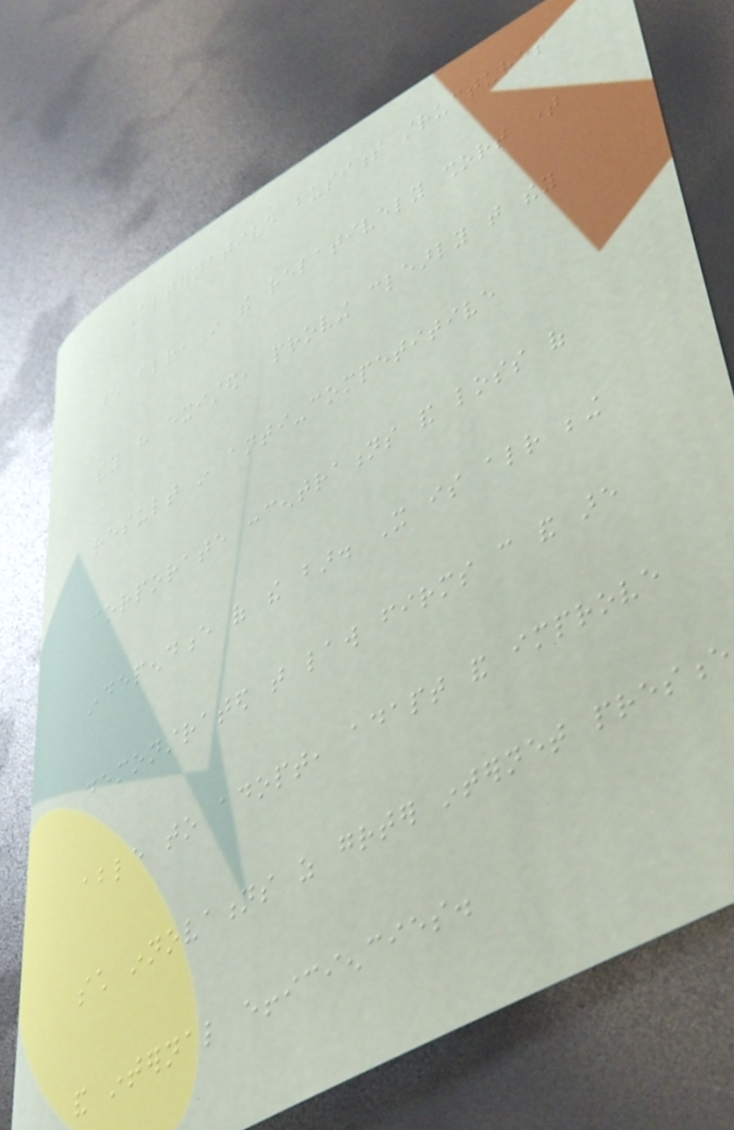Alternative business structures
are already, in the relatively short time
they have existed, proving clearly that they
result in anti-competitive
corporate concentrations and loss of
independence of the bar. It is already being
demonstrated that law firms can and are
able to adopt, adapt and improve
such innovations as greater internet presence
and internal efficiencies.
